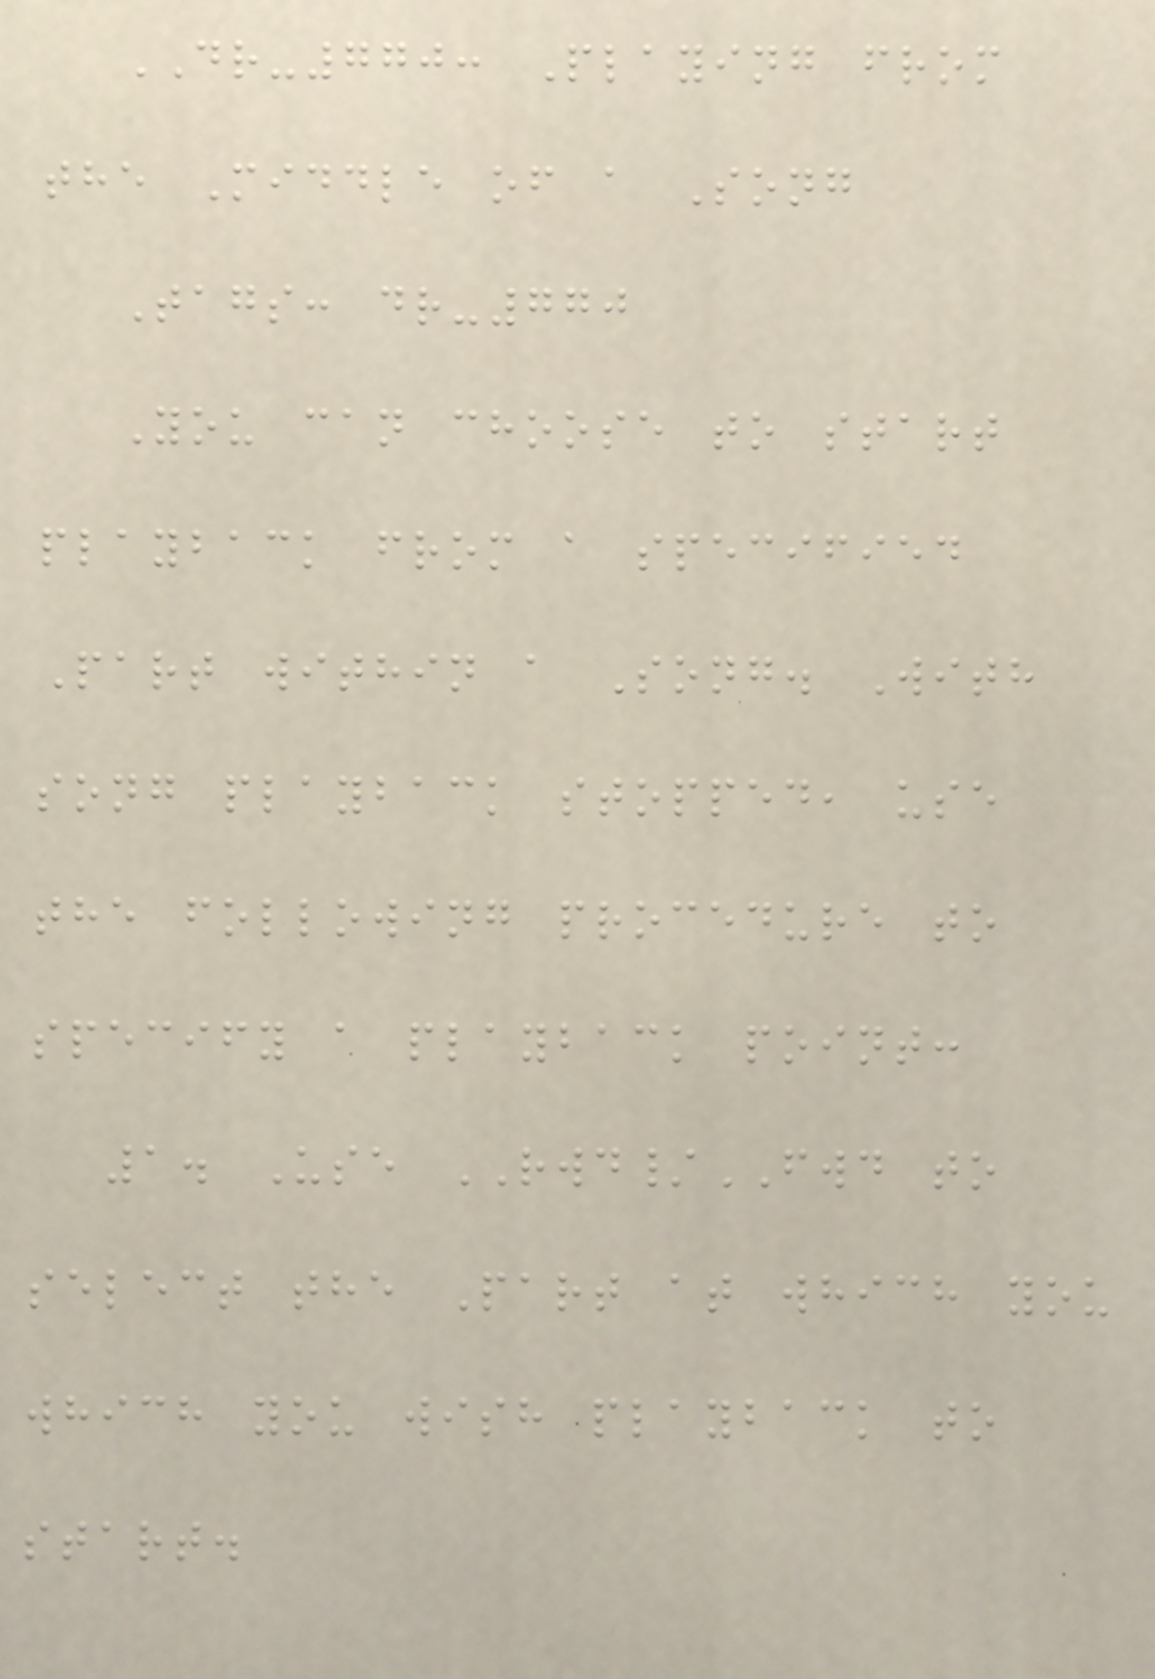DR-770: Playing from
the Middle of a Song
Tags: dr-770
You can choose to start
playback from a specified
Part within a Song. With
song playback stopped, use
the following procedure to
specify a playback point:
1. Use RWD/FWD to
select the Part at which you
which you wish playback to
start.
